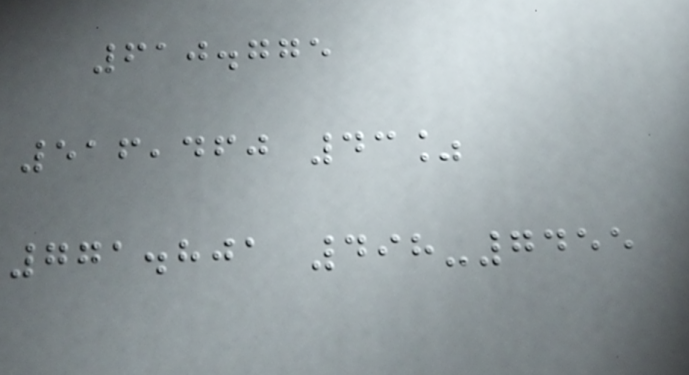610.775
516,460 43%
771.801 498-7455
